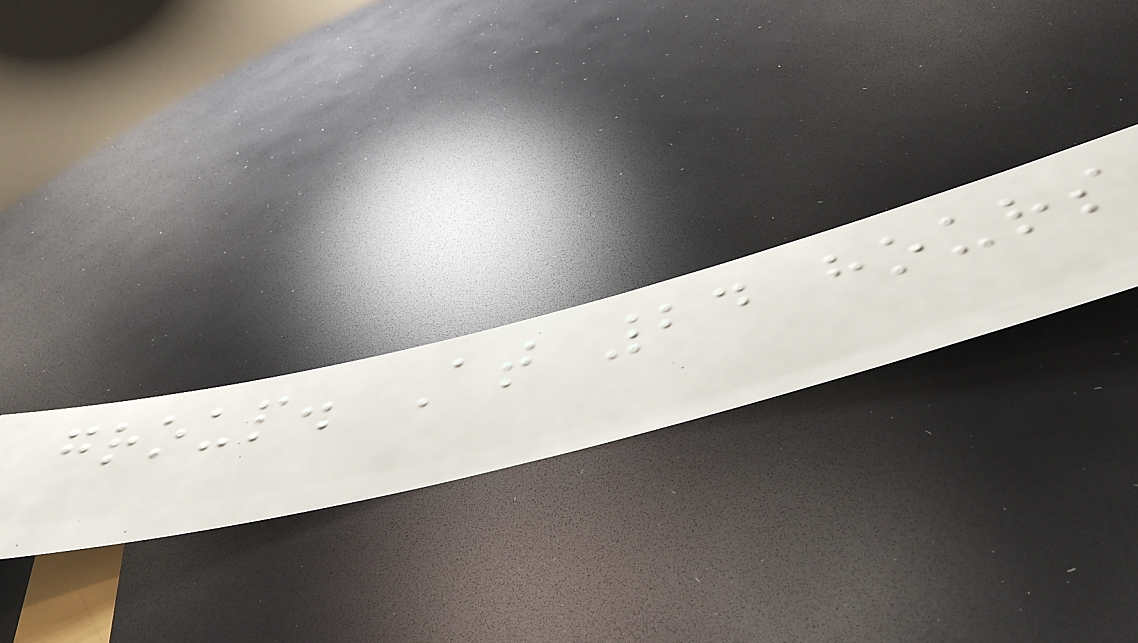group. At 24 hours
